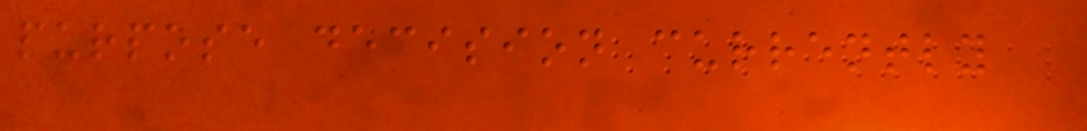purpose decision currently
